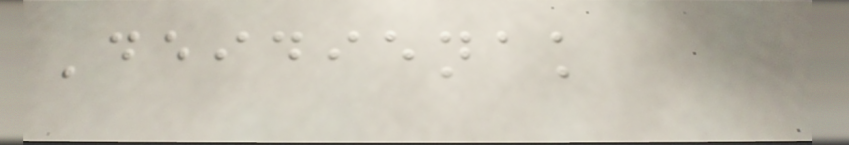Deidienak
